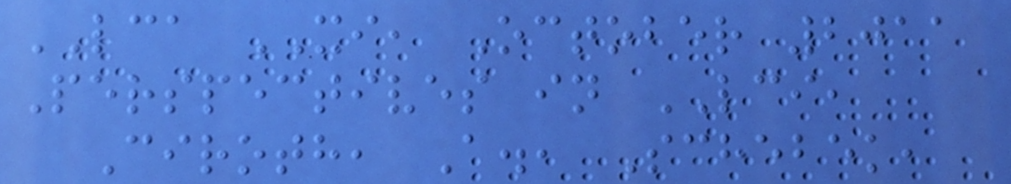LCA XI, October 2011
Perspectives in LCI,
Ciroth, A., Schebek,
